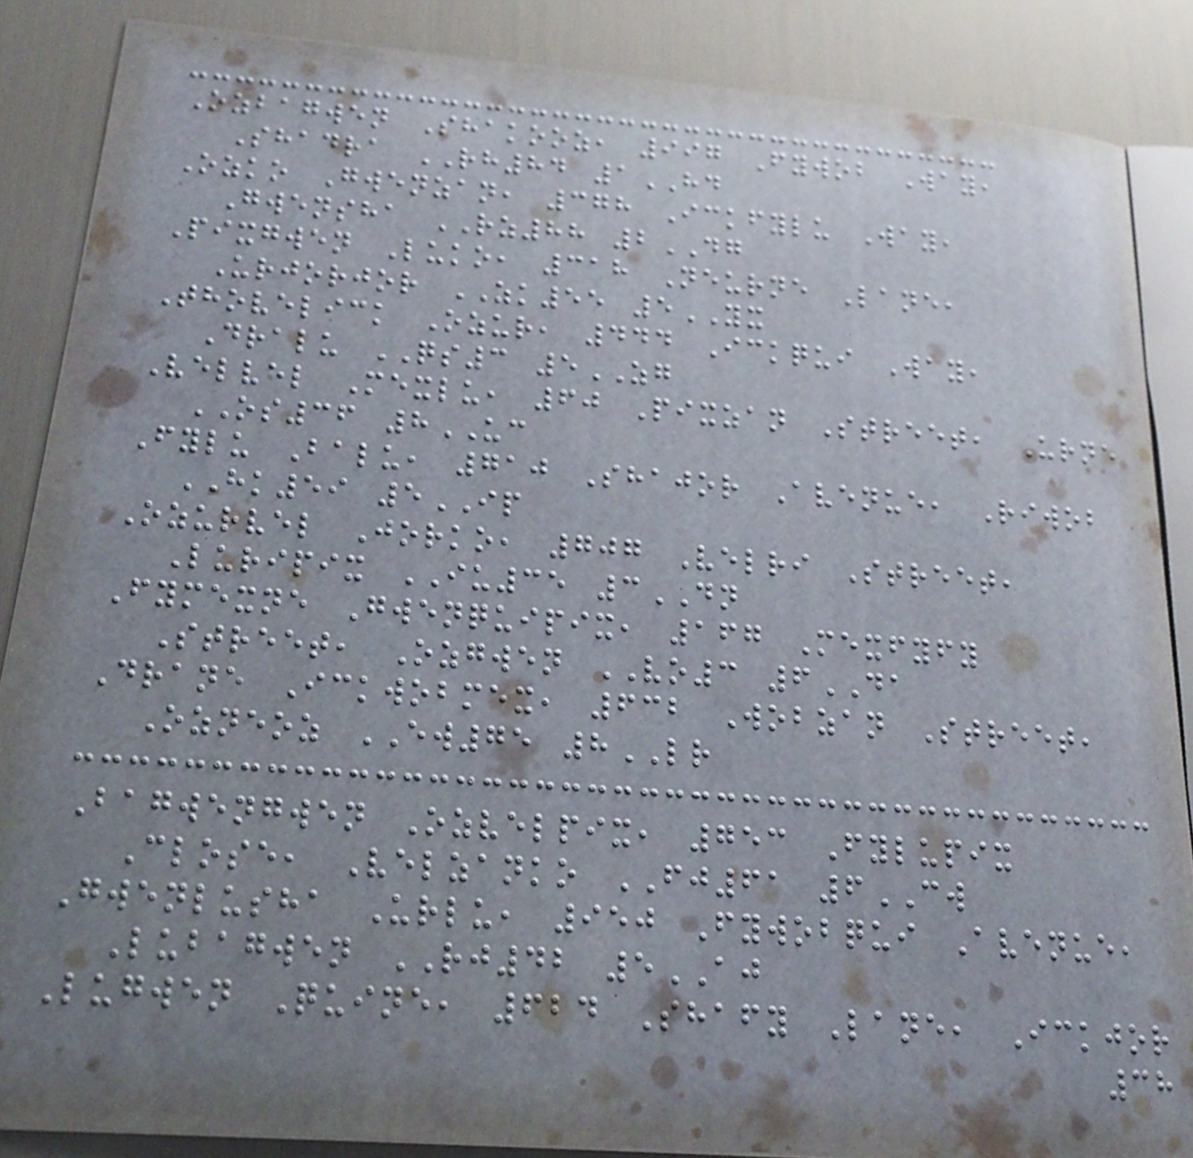Ozbagwen Shakooz, 997 Fywob Way,
Shadra RH84 1HD
Ozko Gwenzan, 378 Ickfylu Way,
Gwensha RZ88 2DG
Pixgwen Luko, 318 Neurne Lane,
Urjorjor ZK55 5YX
Thovelick Ozur, 444 Ickqui Way,
Dralu QS3 5ZG
Velvel Mexlu, 60 Pixzan Street, Urne
OS36 8UC
Fylu Balu, 710 Shajor Avenue, Riwob
HK59 5IP
Ozurvel Jorko, 707 Velri Street,
Luripix IU35 3DN
Fymexne Gwenquipix, 167 Mexfyfy
Street, Ozgwen VO3 6DA
Drane Ickwobmex, 632 Wobzan Street,
Ozneoz EW75 8LR
Bagwengwen Ozvelpix, 753 Fylupix
Close, Velzanko FJ61 6CW
Gwenlusha Urlu, 950 Fywobqui Avenue,
Lubagwen RJ42 5AJ
Lugwen Quine, 624 Shafy Lane, Ickjor
38
